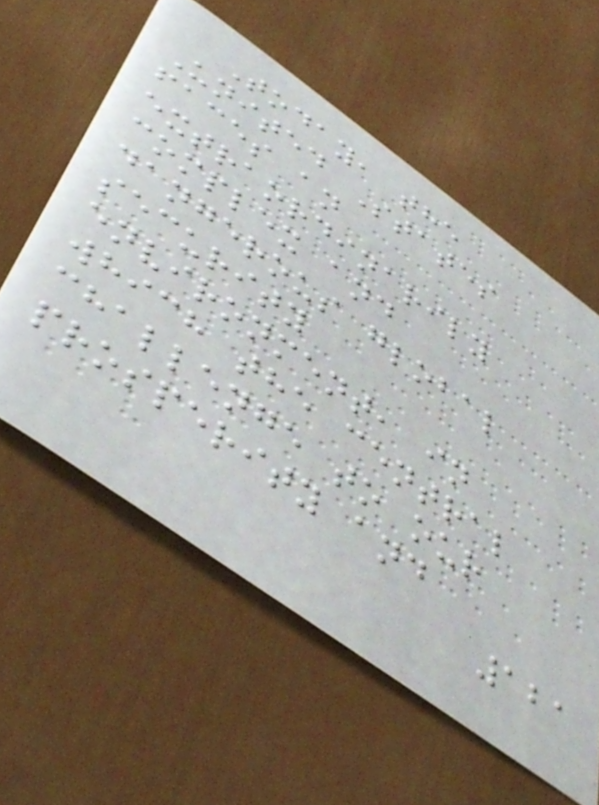Today, the
United States
faces an
extraordinarily
complex and
dangerous global
security
environment, in
which the central
challenge to our
prosperity and
121
